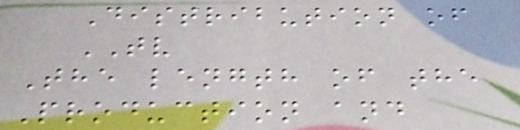Distribution of
TV
The length of the
Production and
